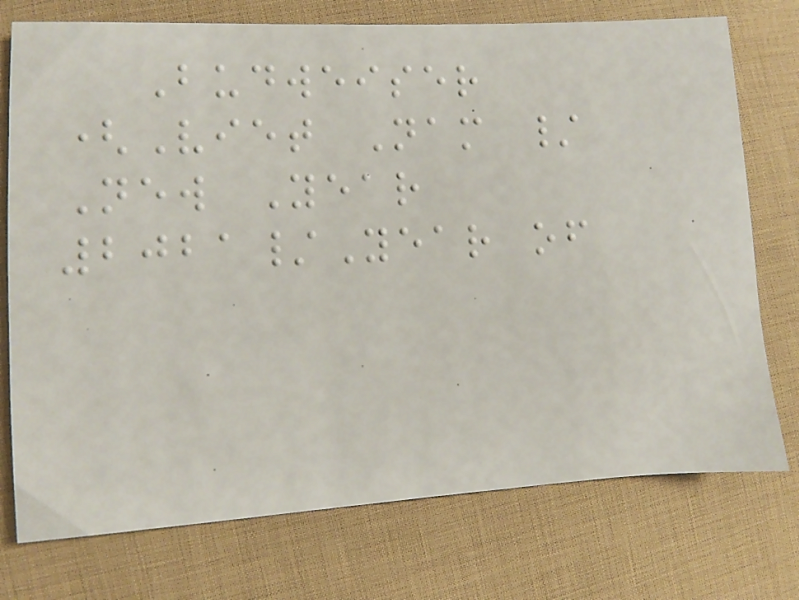Budweiser
(Viet Nam /
New Year
2021/Year of
